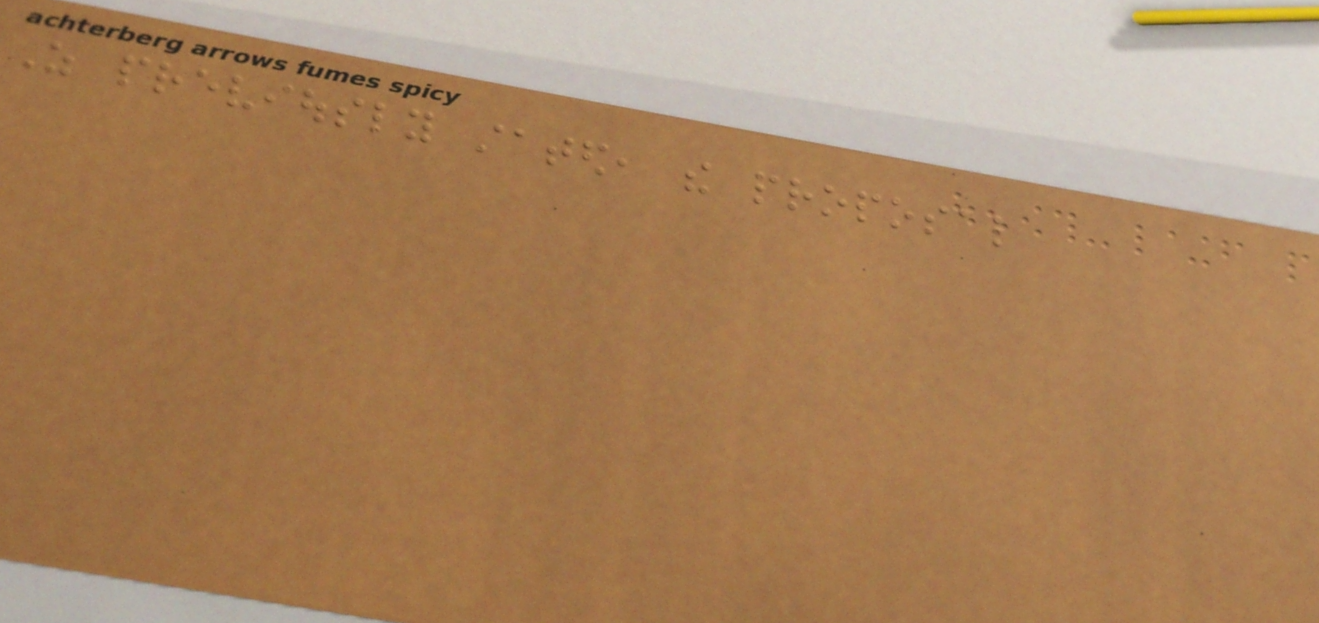As previously stated, the proposal
